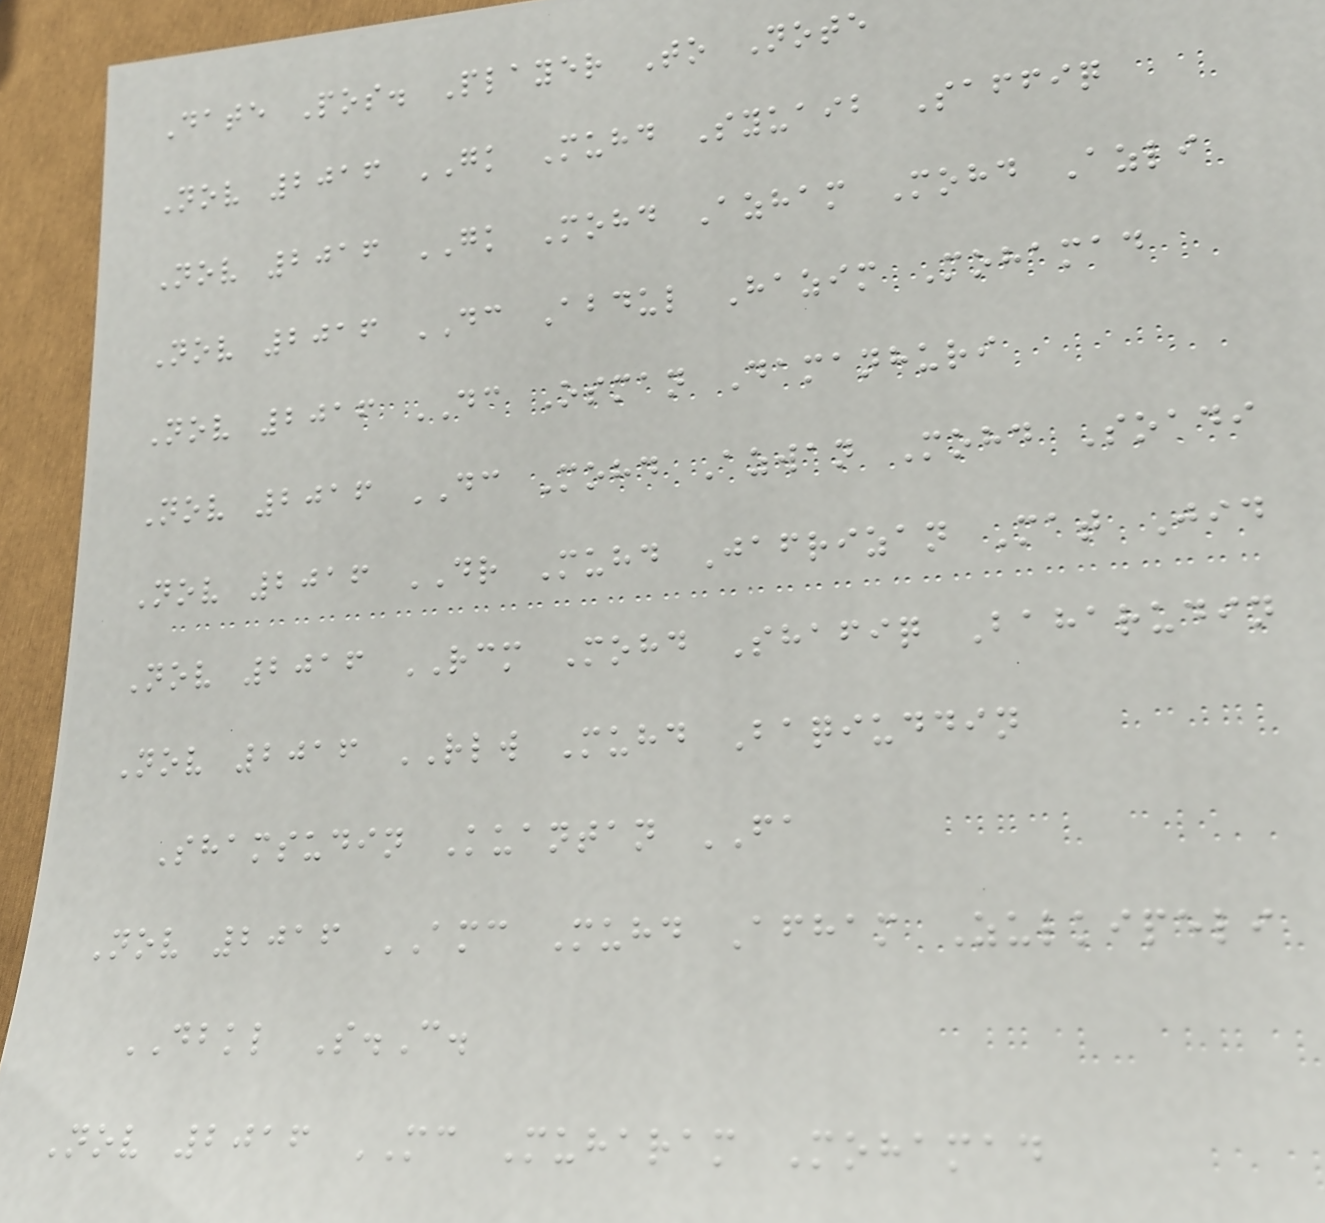Date Pos. Player To Note
Nov 2016 GK Muhd Syuaib Saffiq
Nov 2016 GK Mohd Azham Mohd Azli
Nov 2016 DC Abdul Hazim Mohamad
Nov 2016 DC Osman Damanhuri
Nov 2016 DC Mohd Azwan Mohd Soadi
Nov 2016 DR Muhd Jafrizan Mat Jid
Nov 2016 RCM Mohd Shafiq Baharudin
Nov 2016 RLW Muhd Baqiuddin
Shamsudin Kuantan FA
Nov 2016 AMC Muhd Afham Zulkipeli
DBKL S.C.
Nov 2016 MC Muharam Mohamad
